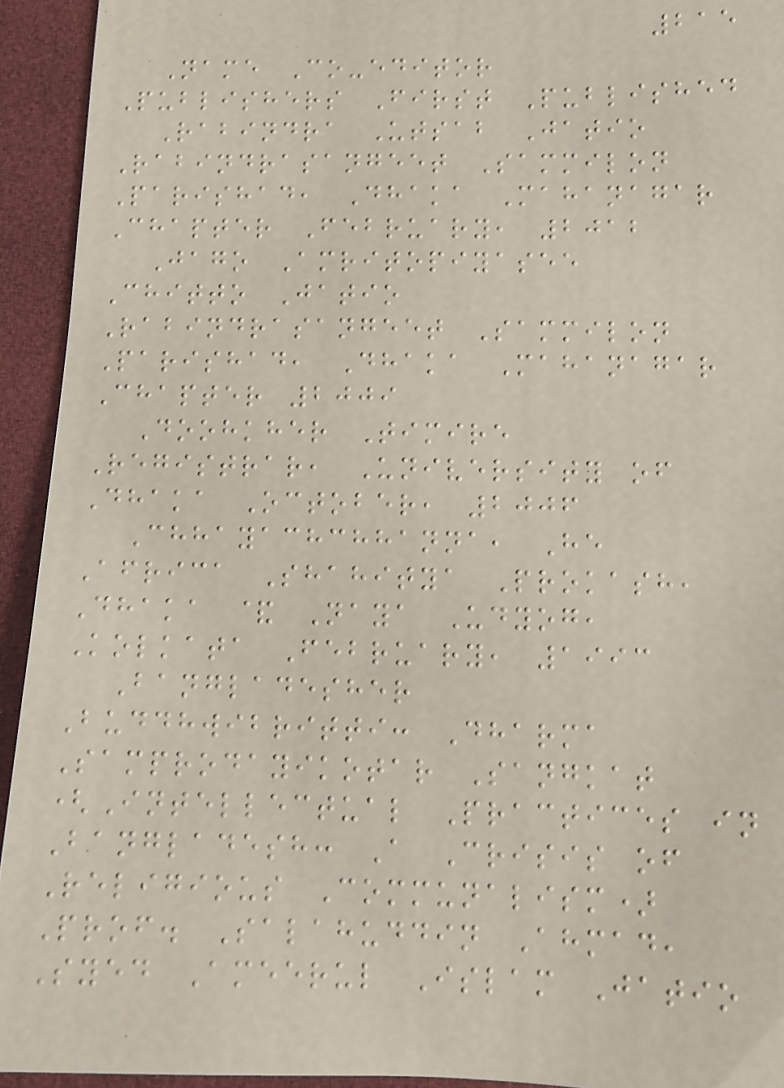215
Name Co-editor
Publishers First Published
Rabindra Utsab Jatio
Rabindrasangeet Sammilon
Parishad, Dhaka Mahanagar
Chapter February, 2012
Jago Amritopiyasee
Chitto Jatio
Rabindrasangeet Sammilon
Parishad, Dhaka Mahanagar
Chapter 2009
Doohkher Timire
Registrar, University of
Dhaka October, 2006
Chhayachchhanna, He
Africa Shahitya Prokash,
Dhaka & Naya Udyog,
Kolkata February, 1993
Bangladesher
Buddhwibritti: Dharma
Samprodayikotar Sangkat
(Intellectual Practices in
Bangladesh: A Crisis of
Religious Communalism)
Prof. Salahuddin Ahmad,
Syed Ameerul Islam Jatio
